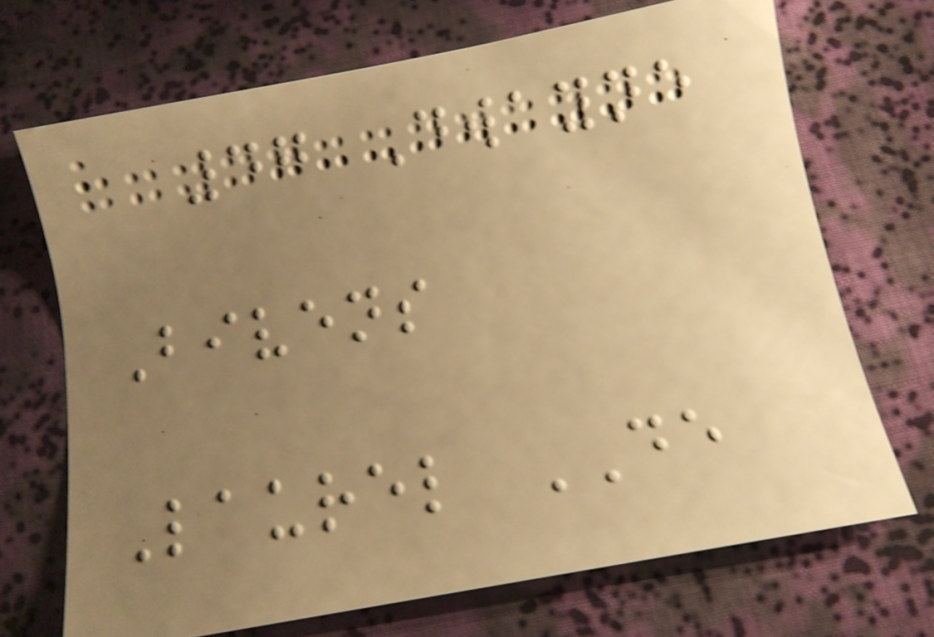47 Dwayne
Bivens
Laurel DE
